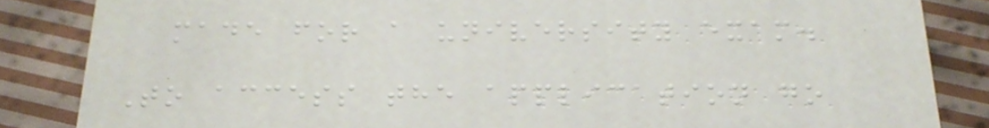made for a university exam.
To access the application go
